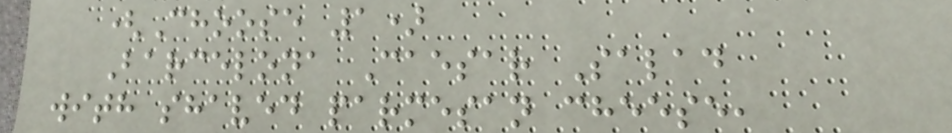(Choose 1)
Barcelona Caesar Salad
with shaved parmesan cheese,
